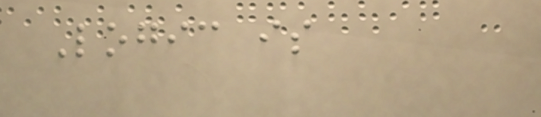Logic is
